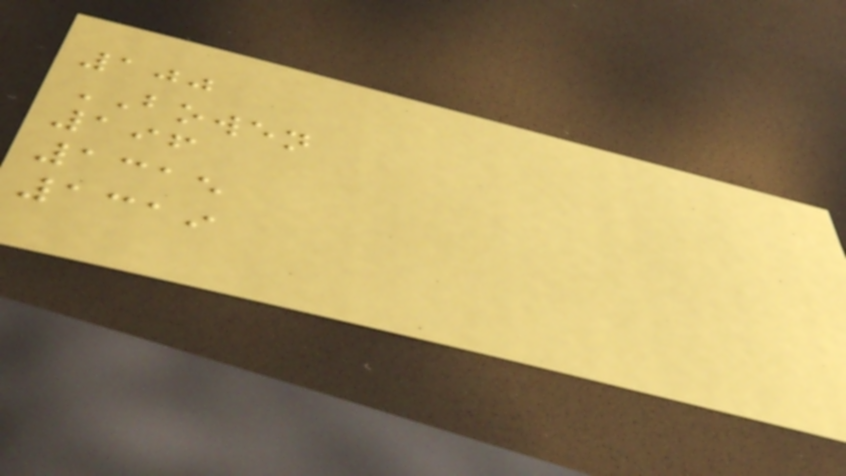100
BOWEN
196
1315
1319
